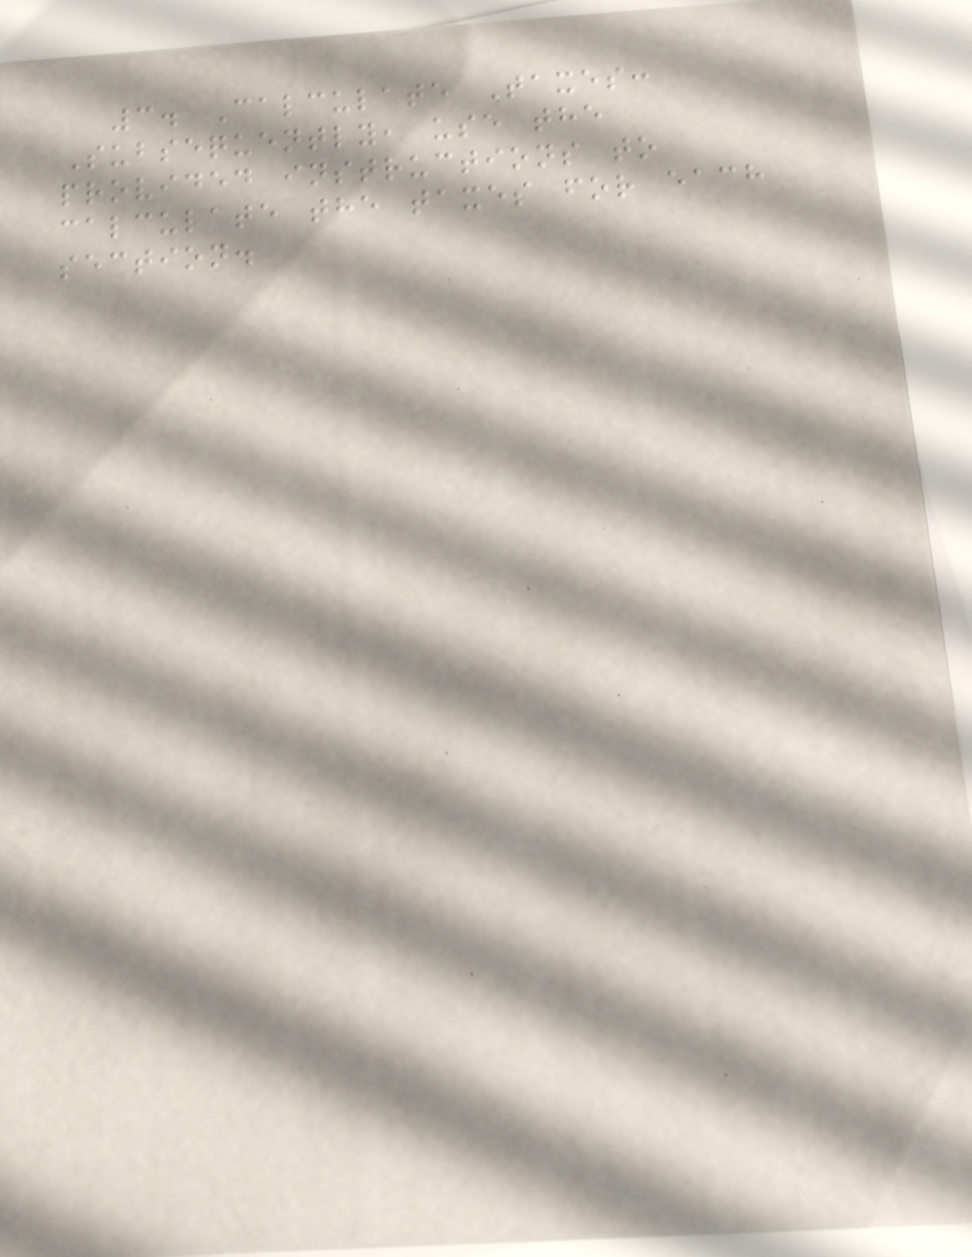3. Calculate Taxes:
Subsequently, use the
provided instructions to
calculate the taxes for each
section.
